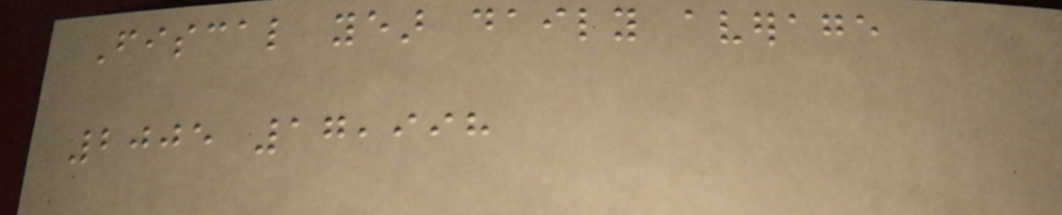Fiscal year daily average
2005 17,998
